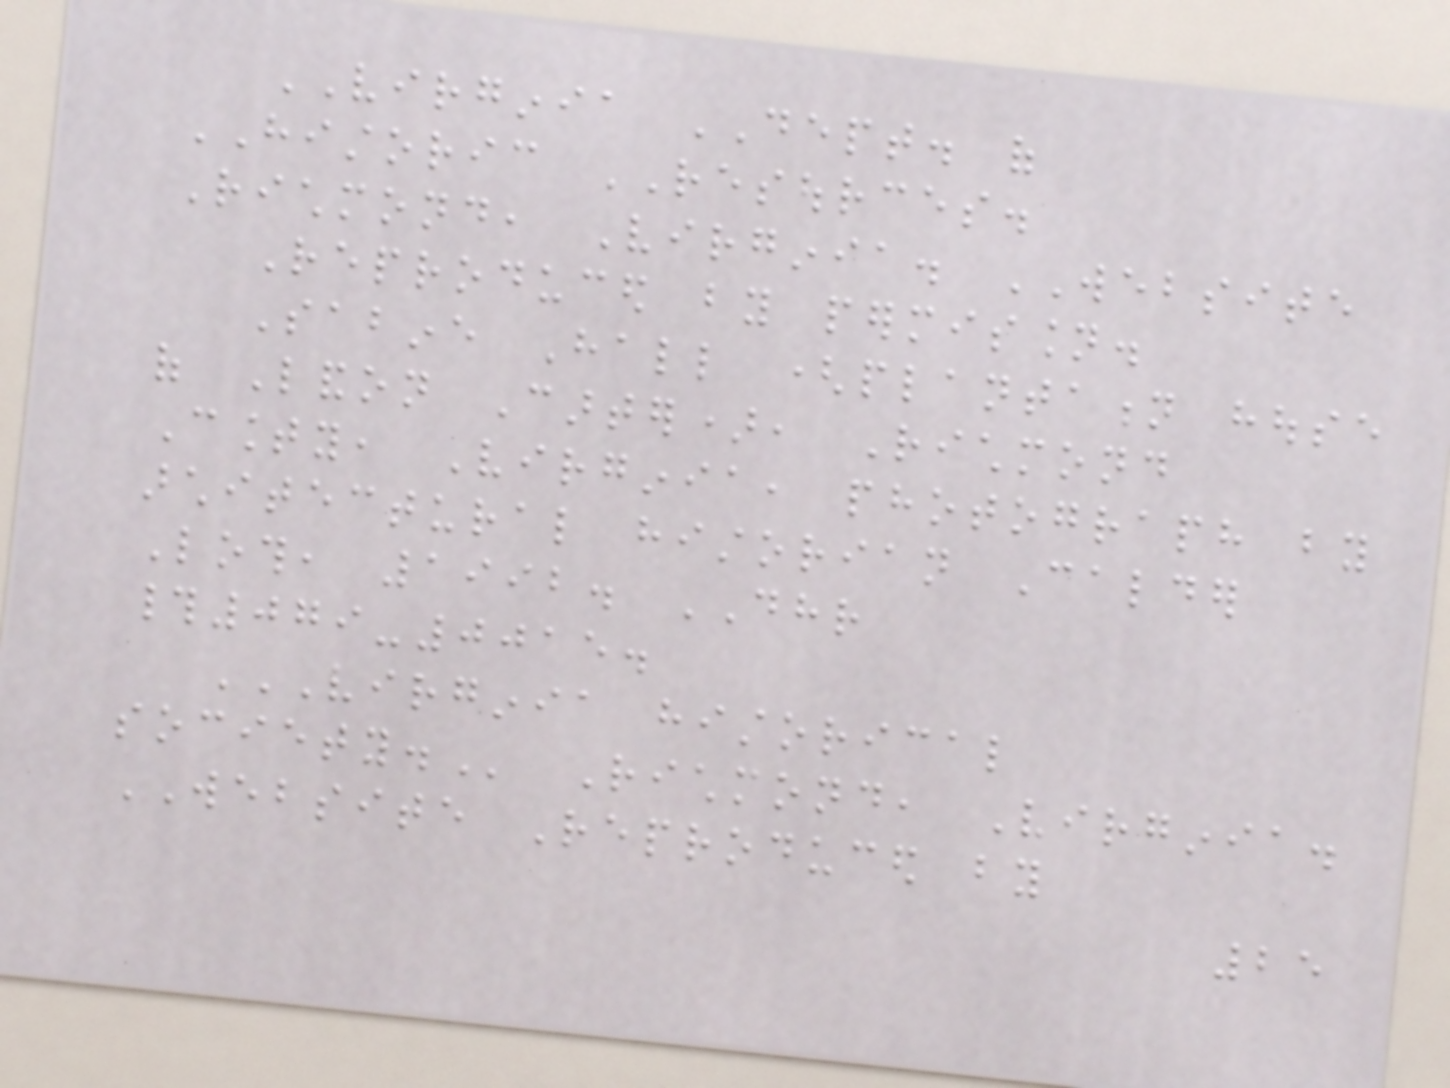VIRGINIA DEPT. of
HISTORIC RESOURCES.
Richmond, Virginia. WEBSITE
Reproduced by permission.
Sabine Hall (plantation house
of Landon Carter), Richmond
County, Virginia, photograph by
architectural historian Calder
Loth, 1992. DHR
#079-0015.
VIRGINIA HISTORICAL
SOCIETY. Richmond, Virginia.
WEBSITE Reproduced by
25
